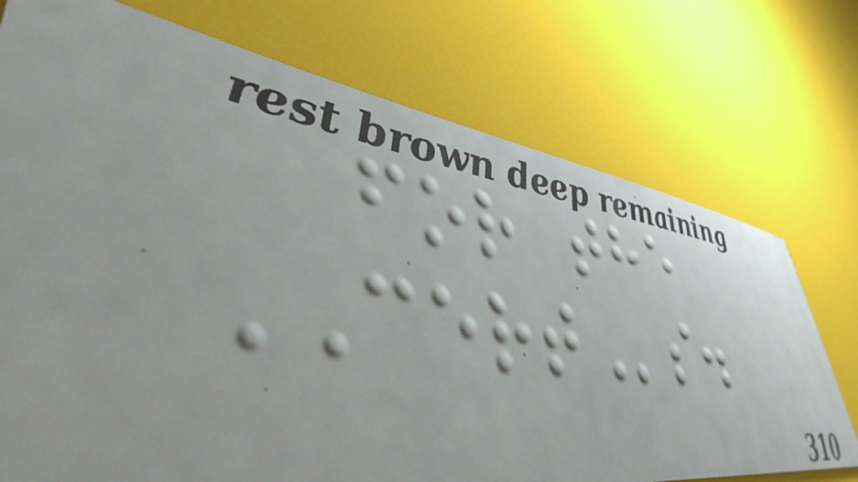for the
CERTs.
